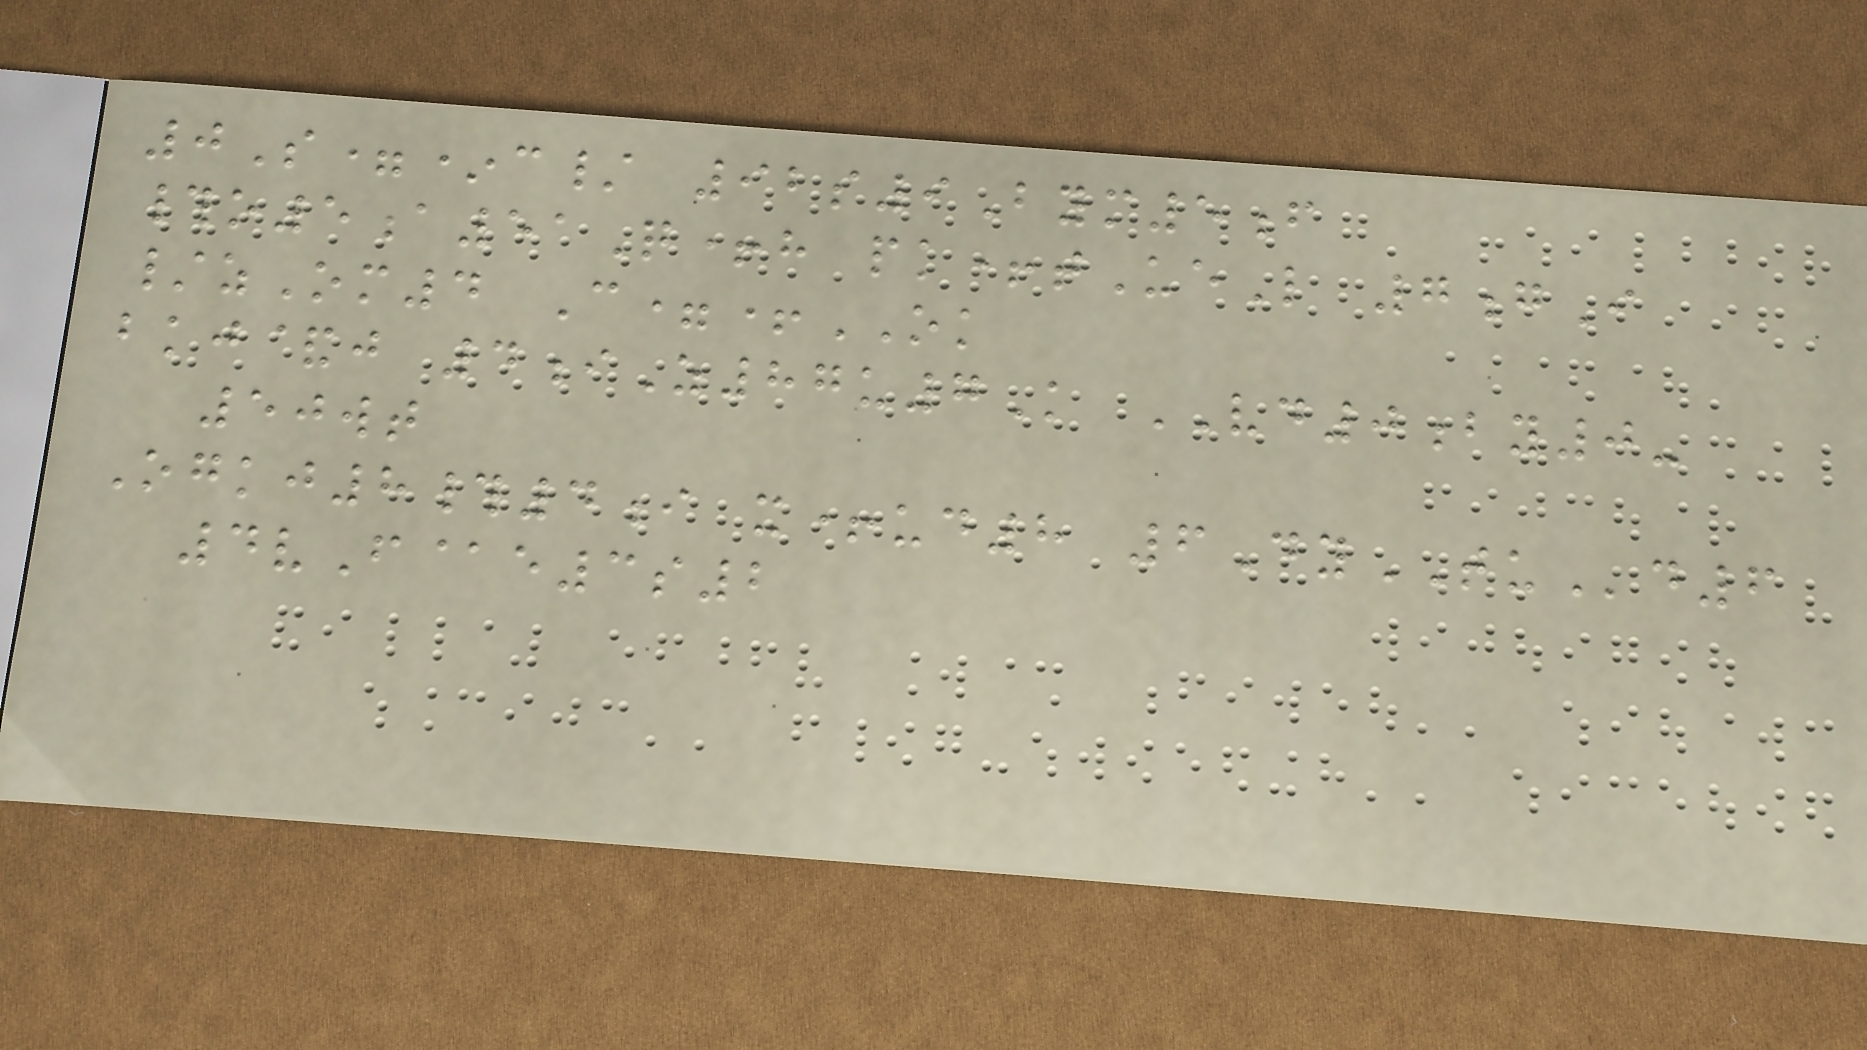0S=*c/ 92s9Bym5f
#o5a51Q+h pk+tUeL 7gI
/zOm4 C=+OK
bkj&j 4iZ87u7K VD0by0-
50wt
Ogkj8#4i x+ud8 6DyTUd6
4vF@e3s2
